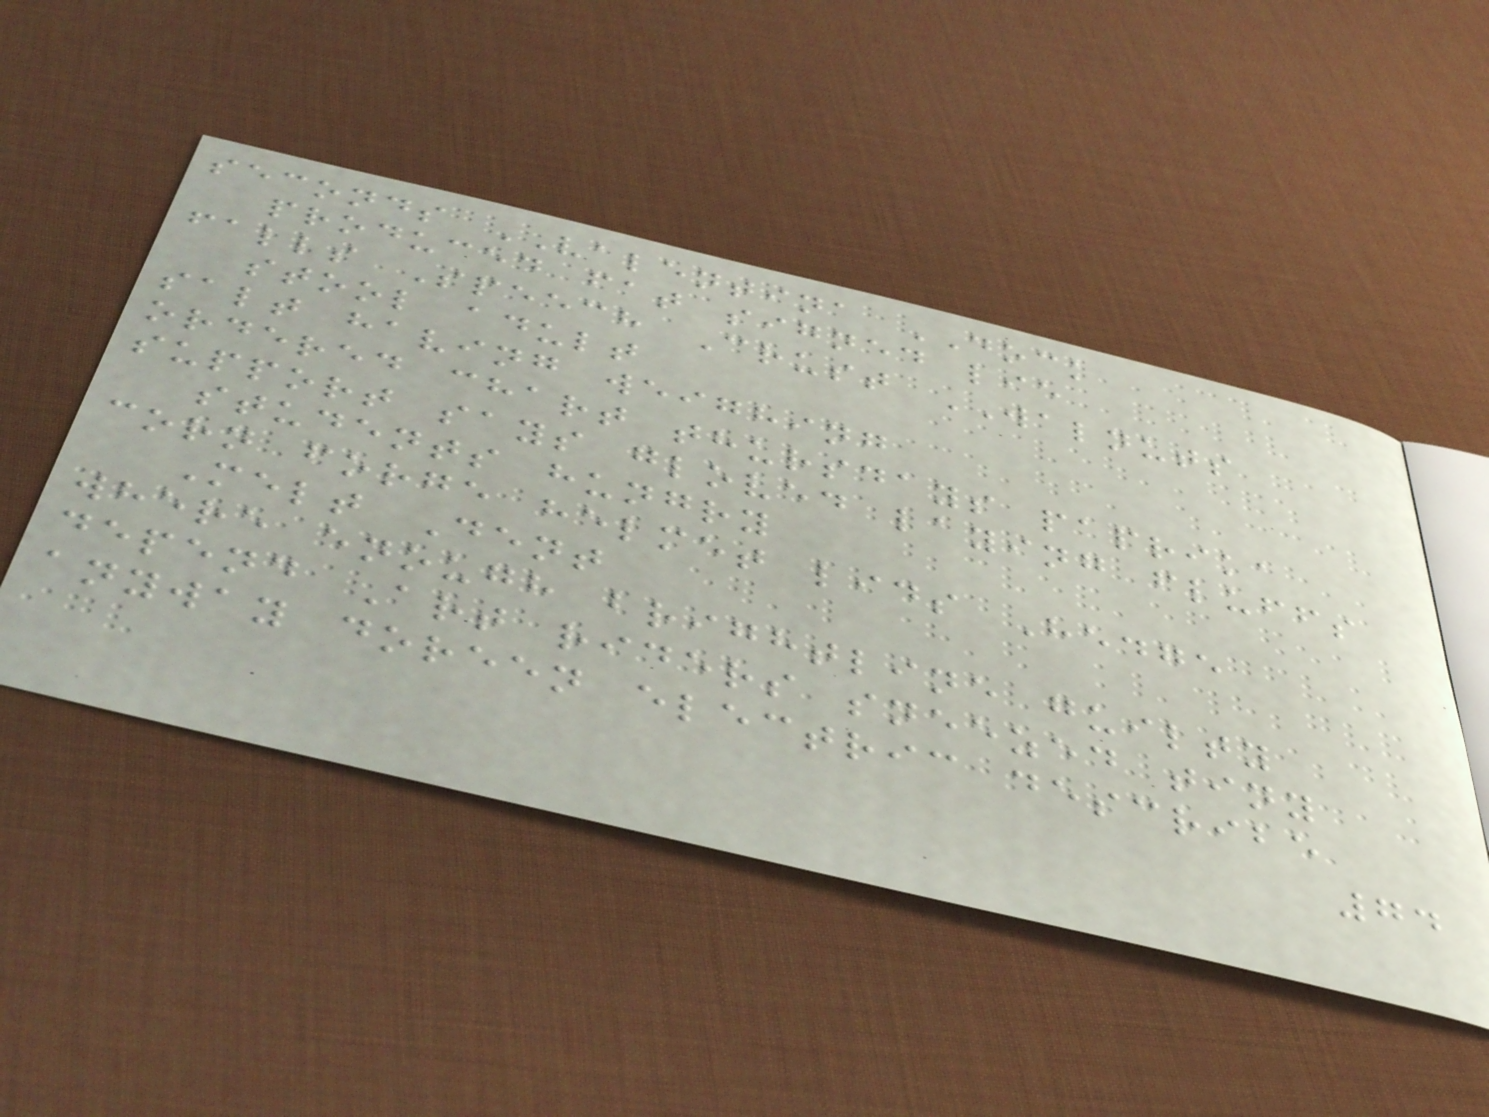seconds VALENTINA DOCK
produced fat signed lie
falls Speech Crust WALNUTS
stool adult
salt having weighing
ordered chart thursdays paprika
support says gloved laying fluffs
students hungry
corn forge helmet lids Hedge
Melt Dent
where enough brightline guilty
depend Art riders sneezed tiny
anyway doreen electric describe
74
